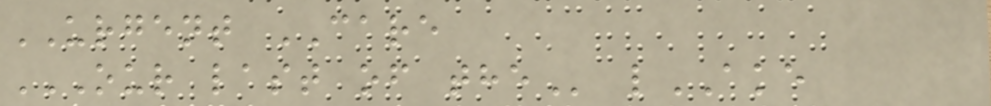URGENT CARE
OUR LAST OF THE lAKE
